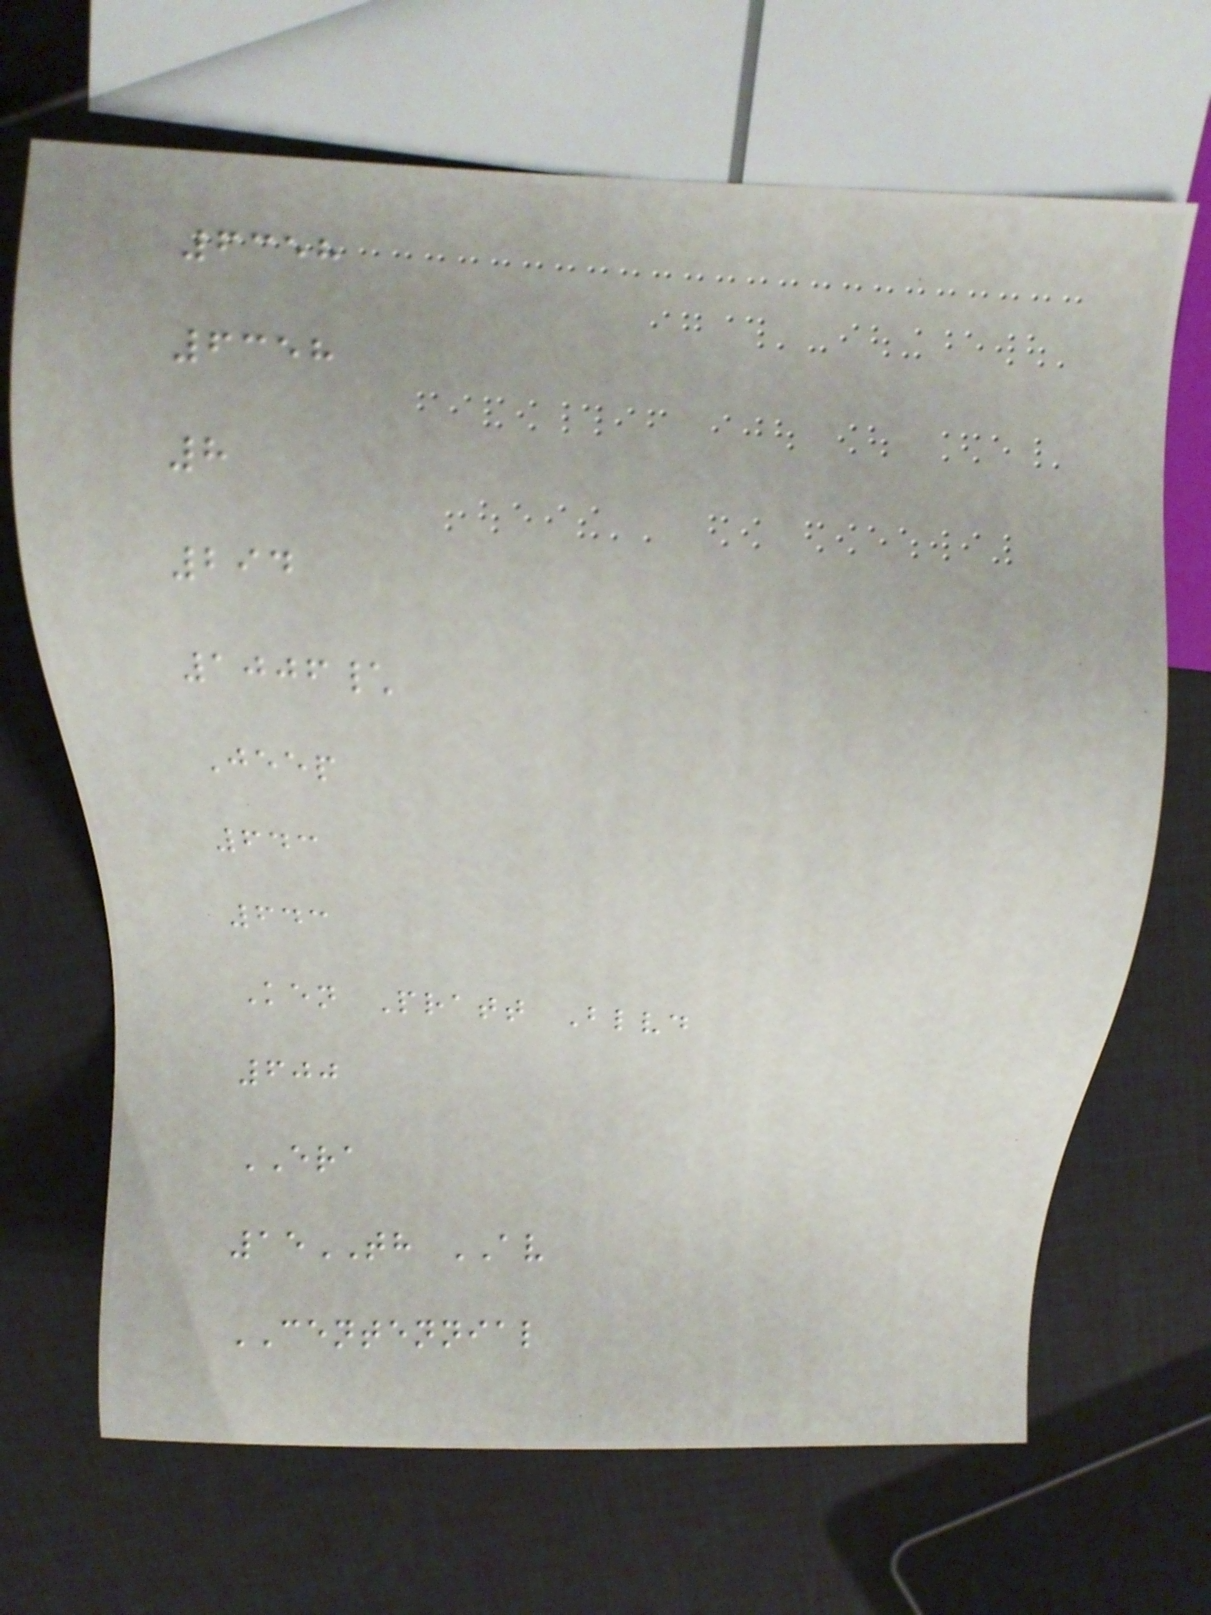6358
6358
8
294
1006\
Jeep
643
643
Ken Pratt Blvd
600
ERA
15TH AV
CENTENNIAL
